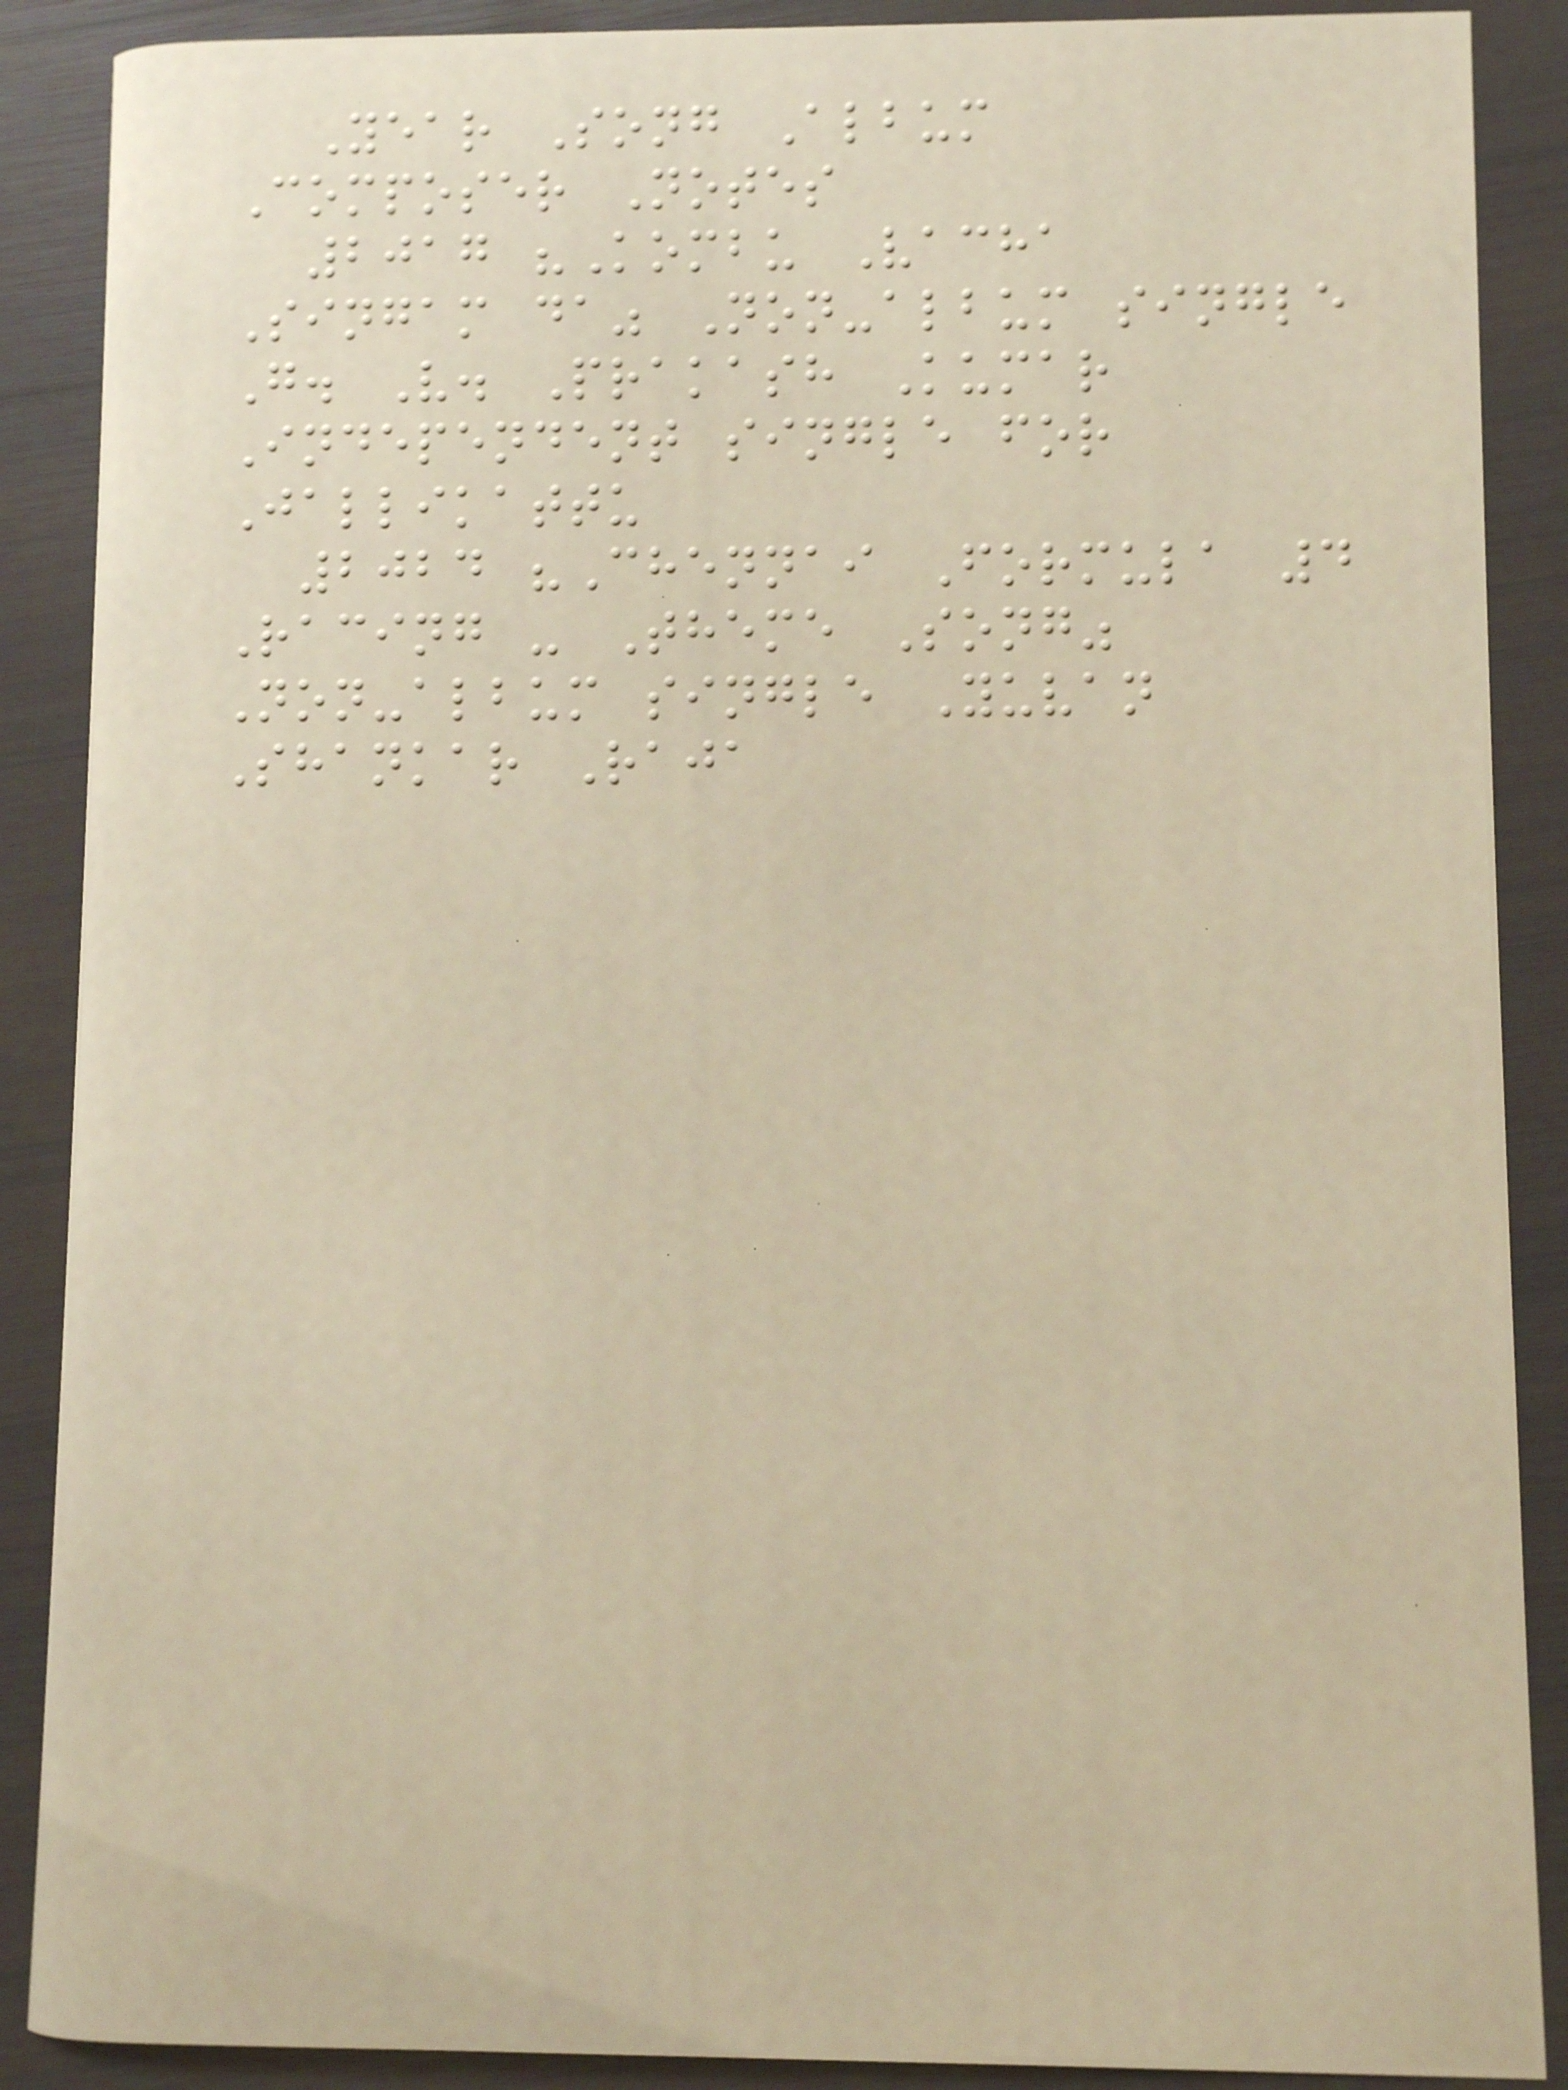Year Song Album
Composer Notes
2017 "Kombu Vacha
Singam da" Non-album single
G. V. Prakash Kumar
Independent single for
Jallikattu
2024 "Chennai Formula 4
Racing - Theme Song"
Non-album single Yuvan
Shankar Raja
